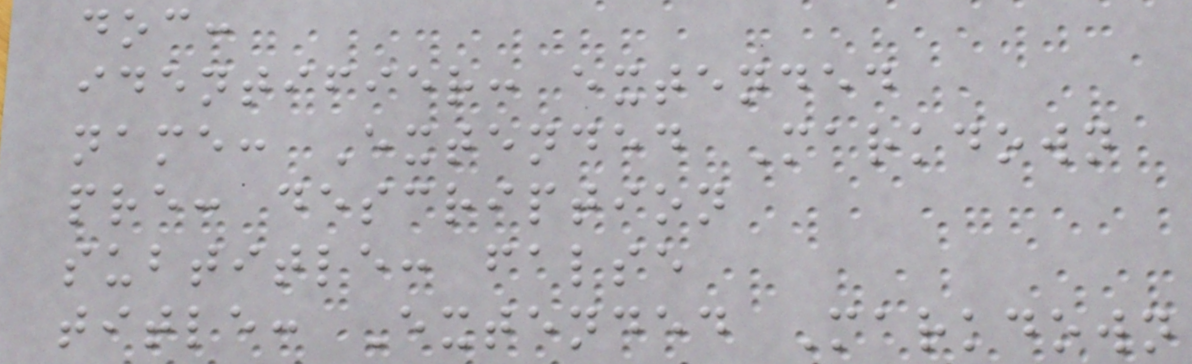doc:
identifier: extended
name: Extended Markdown
pre: description
subtitle: false
title: Extended Markdown
